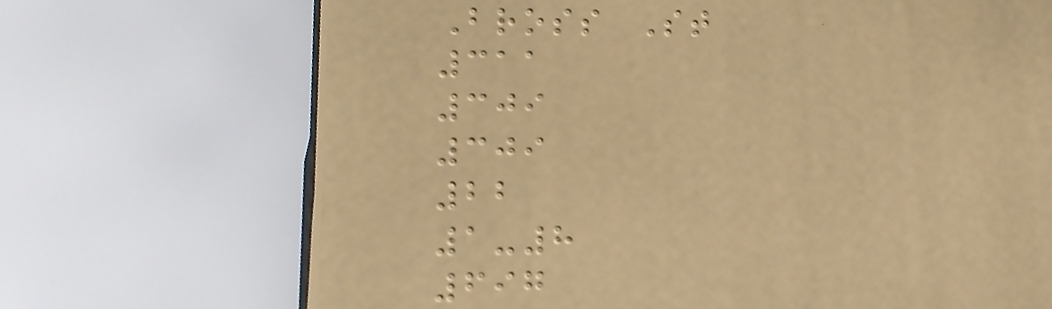Bross St
311
309
309
22
1-8
697
